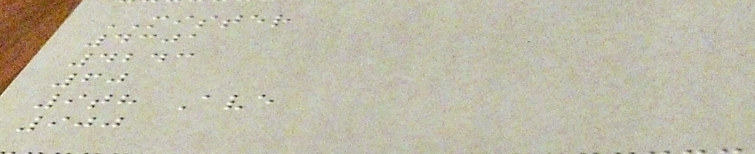MISTER
4301
4243
60
9th Ave
900
